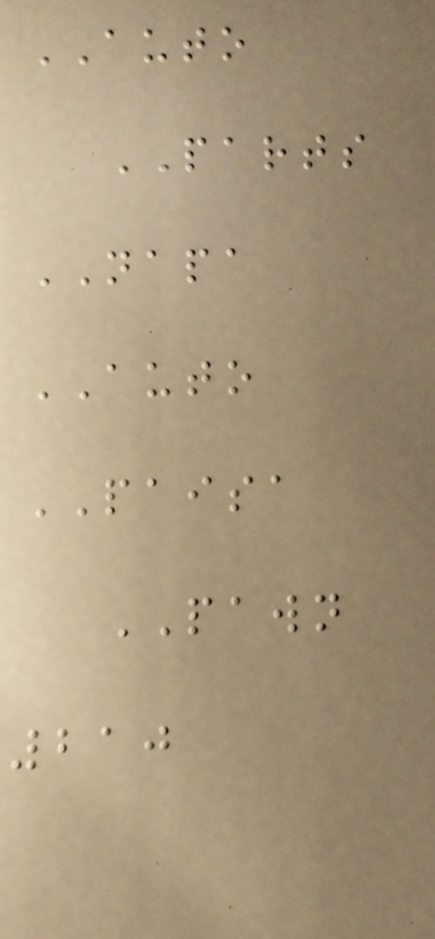AUTO
PARTS
NAPA
AUTO
PAISA
PAWN
210
